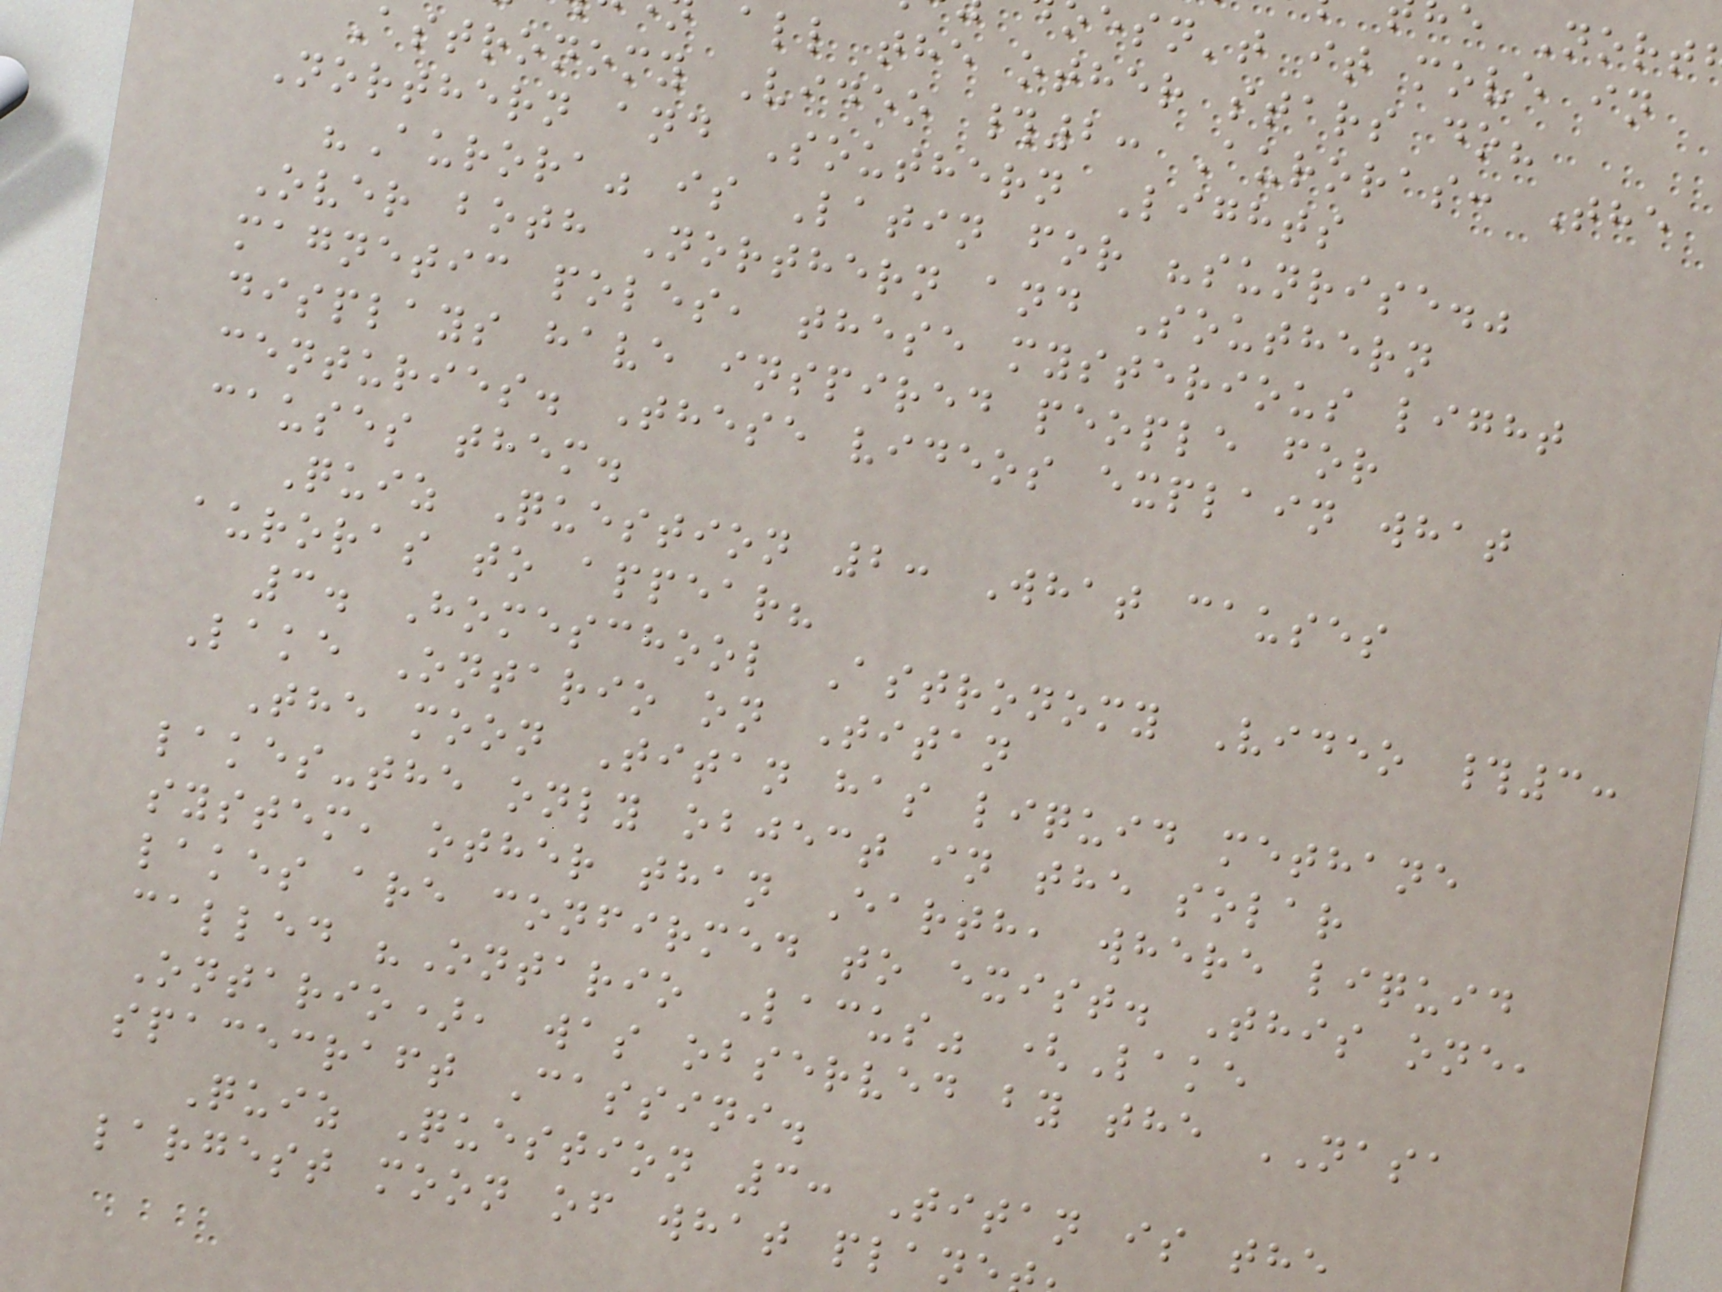esn't it move in
all the other stars do?
astronomy Video #2: Auroras: The
Northern and Southern Lights
"Aurora" is Latin for "sunrise."
Over both Northern and Southern
magnetic poles, these mysterious light
displays have inspired people for
centuries. These videos explain what
causes them.
Quiz Question 2: What causes
auroras to appear?
3. Homeschool Astronomy Video #3:
Lake Ontario on Titan
The moon Titan has liquid methane
lakes-the only object in the solar
system, other than Earth, where liquid
lakes are confirmed to exist. This one,
called "Ontario Lacus" (Lake
Ontario), was observed by the NASA
spacecraft Cassini.
Quiz Question 3: Titan is the
largest moon of what plan
